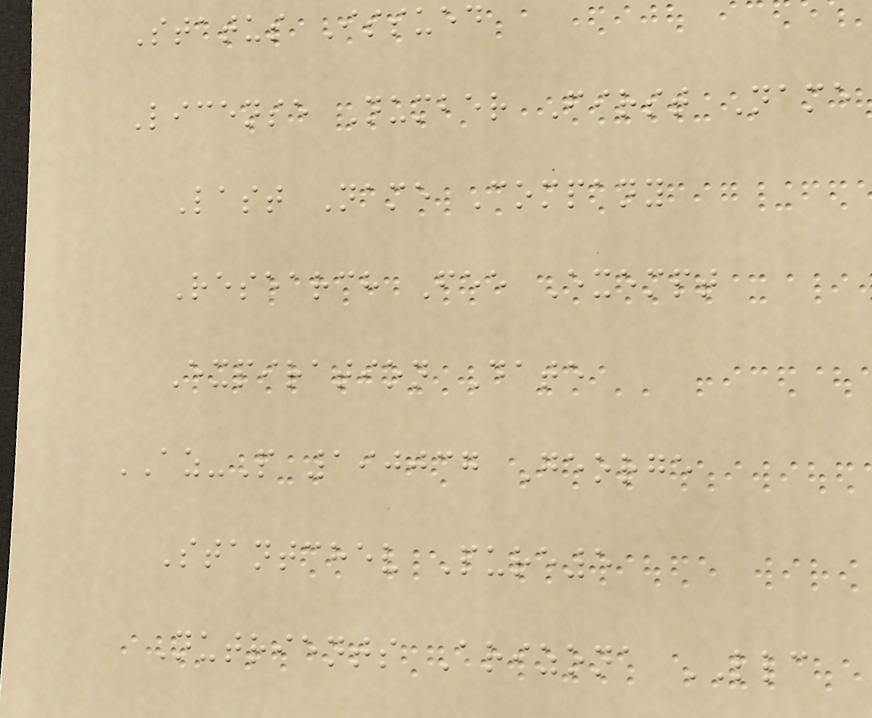Status Issued
License Number First Name
Last Name Company
Research Fee Exempt
Expiration Date
AZ-P 190037 George
Stantchev Pure5
Nutrients Arizona LLC
